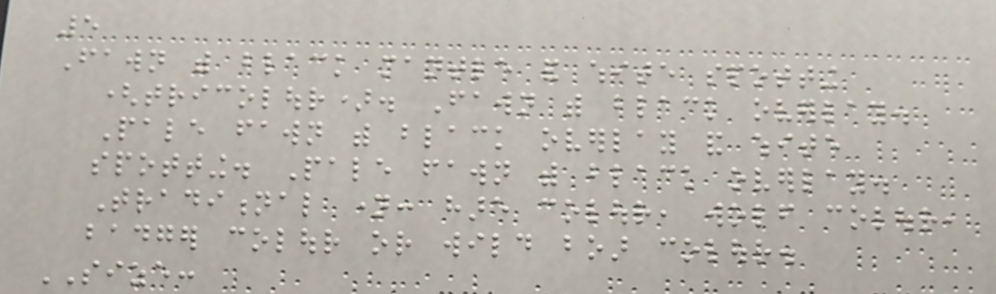5
Fawn with black mantle and white spotting
(tricolour). Fawn with black overlay.
Pale fawn with black overlay and white
spotting. Pale fawn with black overlay.
Traditional name: hare colour, wolf colour,
badger colour or wild boar colour.
SIZE:
